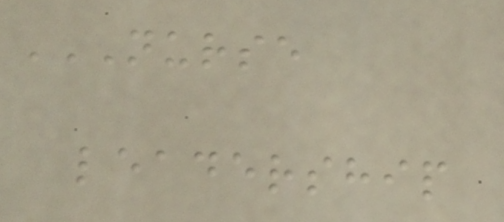NURSE
LEADERSHIP
